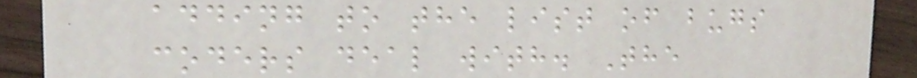adding to the list of bugs
coders deal with. The
